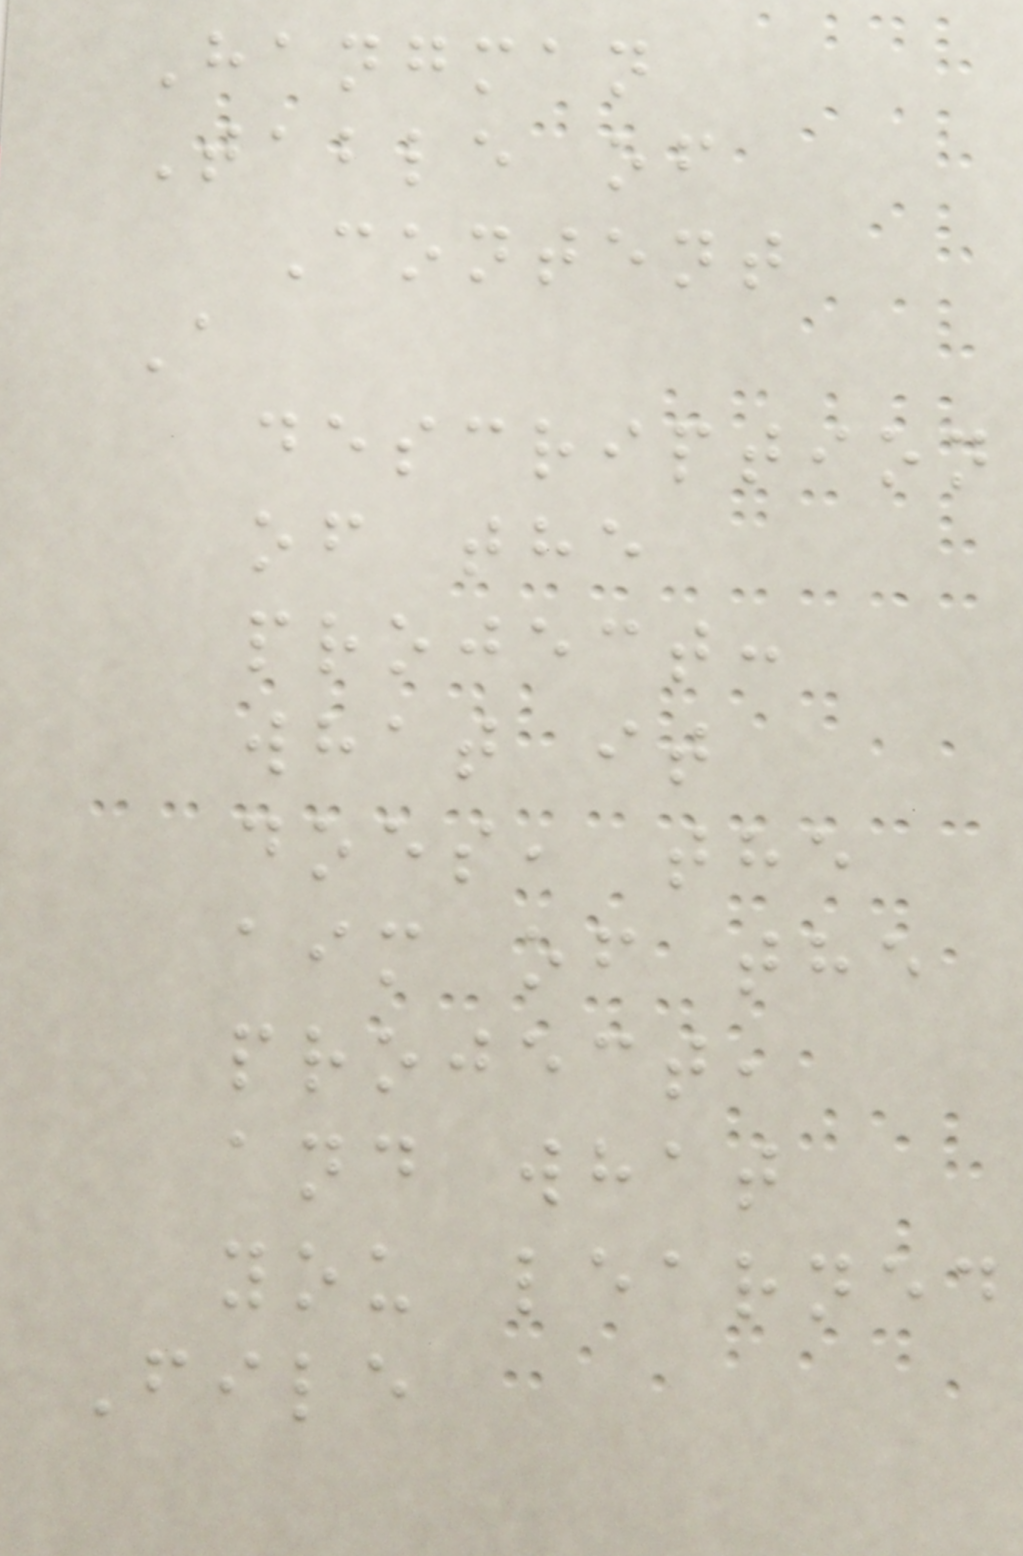Hangman
Table of
Content
A
description
of the
project:
what it
does, the
aim of the
project,
and what
you learned
File
